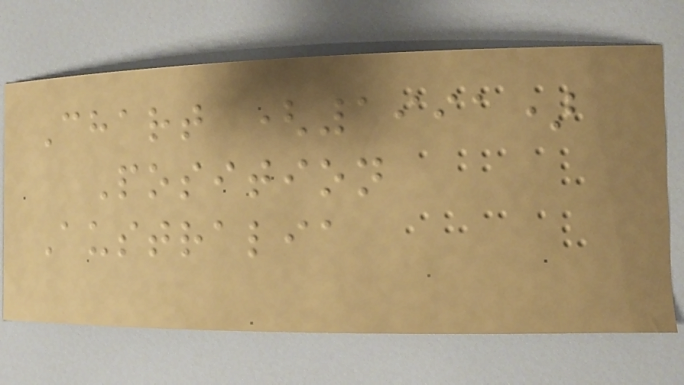Chart (1991)
Position
Australia
